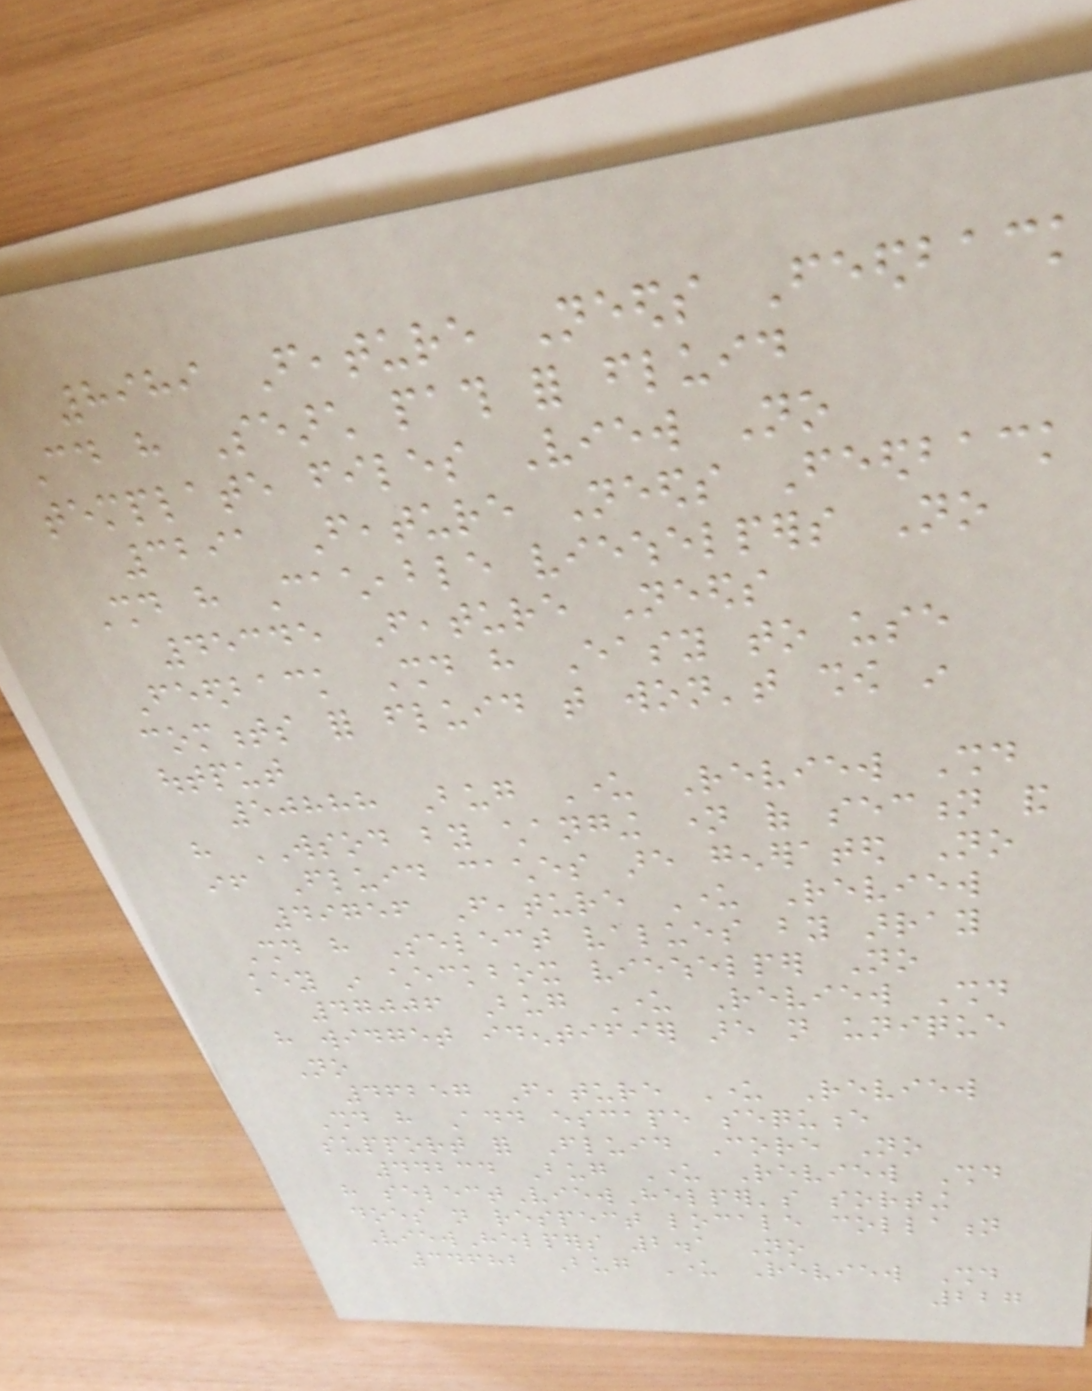8989 Feature Needs Feedback
Could have Search path for fluid
template files View No
3291 Feature Needs Feedback
Should have Cacheable viewhelpers No
45345 Feature Needs
Feedback Should have Easy to use
comments for fluid that won't show in
output
50888 Bug Under Review Should
have WSOD by changing name of section and
if Fluid caches are generated No
49756 Feature Under Review
Should have Select values by array
key in checkbox viewhelper No
47006 Bug Under Review Should
have widget identifier are not unique
No
46257 Feature Under Review
Should have Add escape sequence
support for Fluid Core No
44234 Bug Under Review Should
have selectViewHelper's sorting
does not respect locale collation
ViewHelpers 2.1 No
34682 Bug Under Review Should
227
